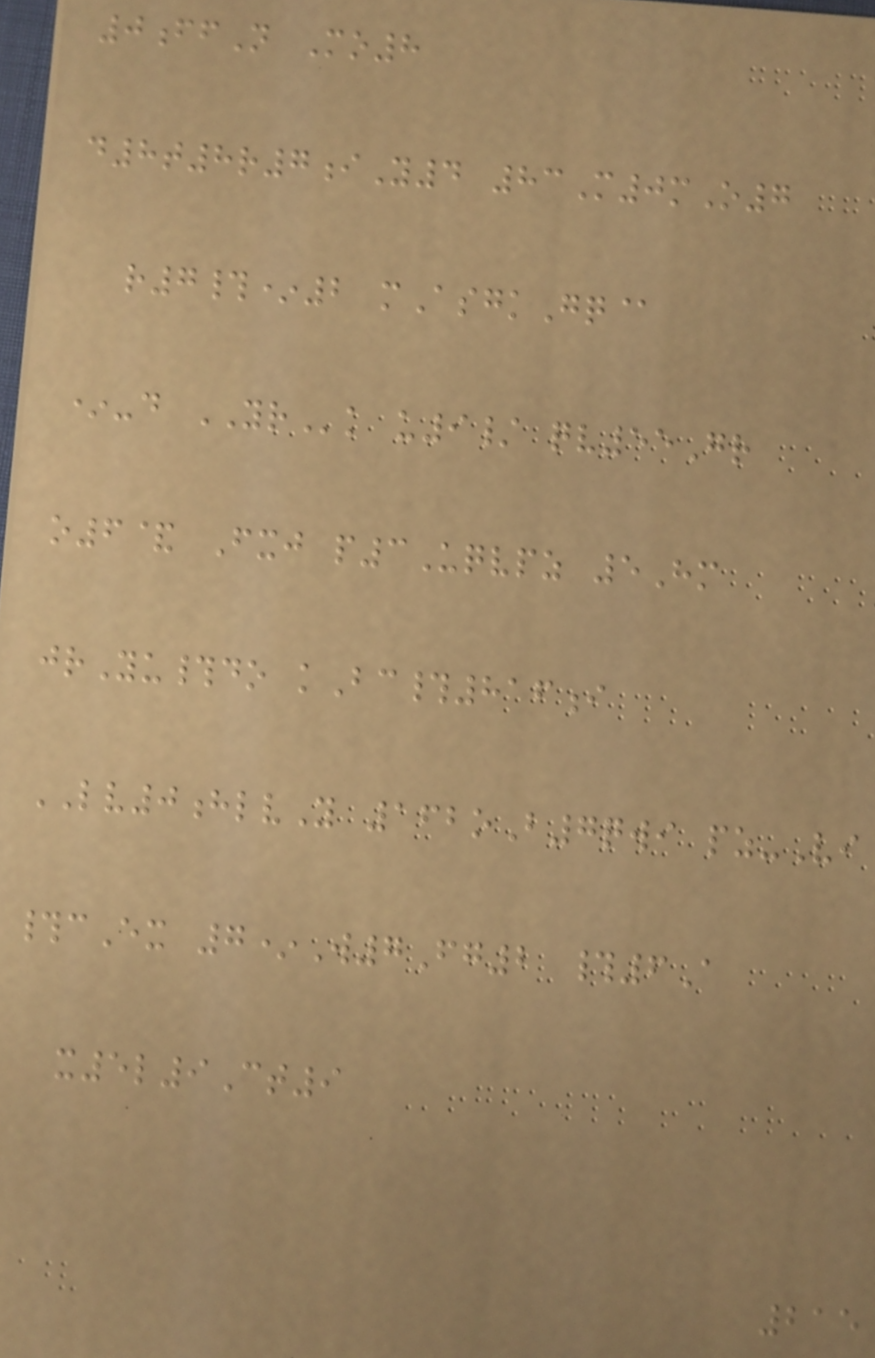0ffN Mo8
d8t8r7iY4 83M0mO7
r7#*2 mAsgkGq@
*-d YRk u9/ qv55Gr
o6& Fxj p3Uqvpz 5Hm
jrYu#do kBc#816i
LV0hlvY 162oB7qwi pz-Vi
#cEx 7*W7Fg2 #6A
x5l9Ct9
215
